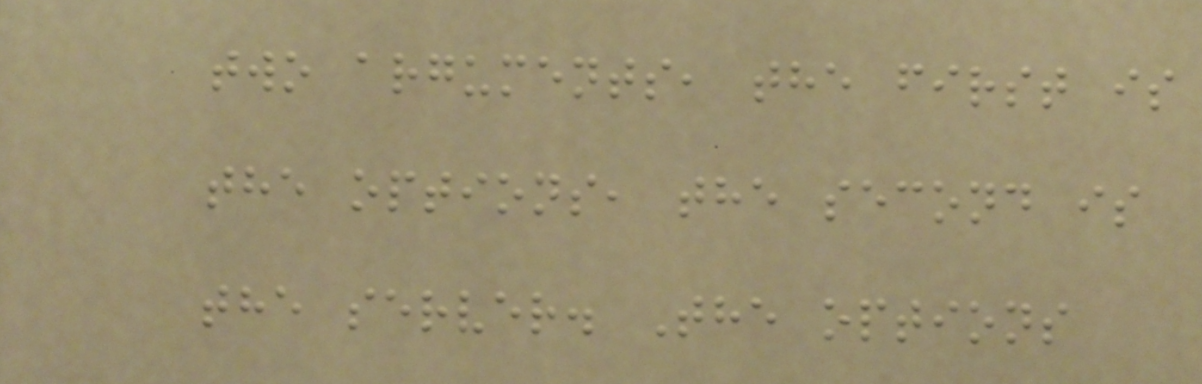two arguments, the first is
the options, the second is
the server. The options
